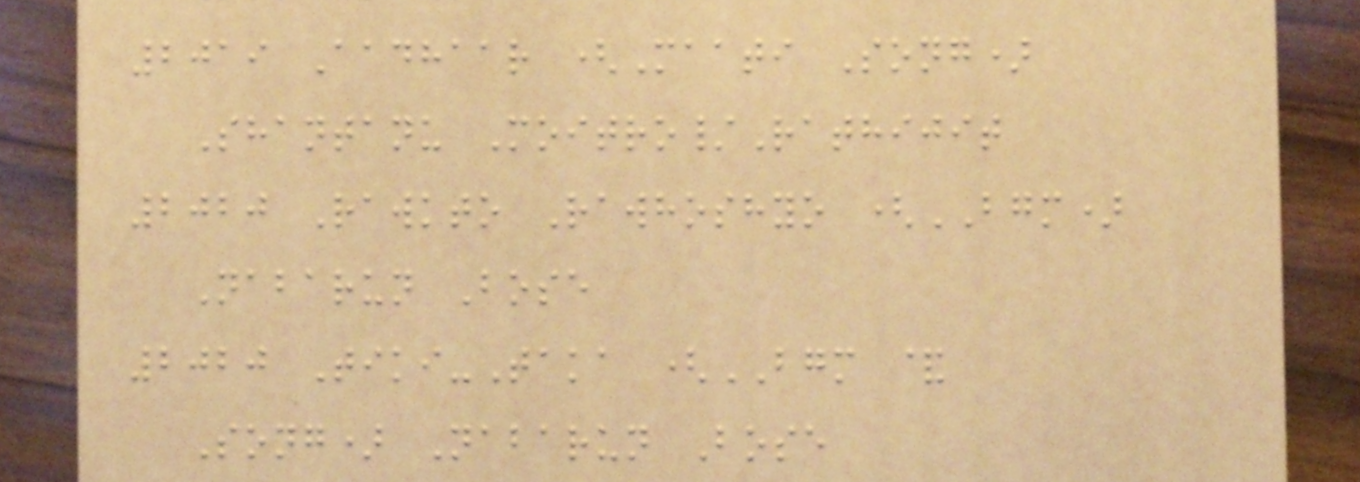2019 Aadhaar (Maati Song)
Shantanu Moitro/Rathijit
2020 Rawkto Rawhoshyo (BGM)
Nabarun Bose
2020 Tiki-Taka (BGM &
Song) Nabarun Bose
